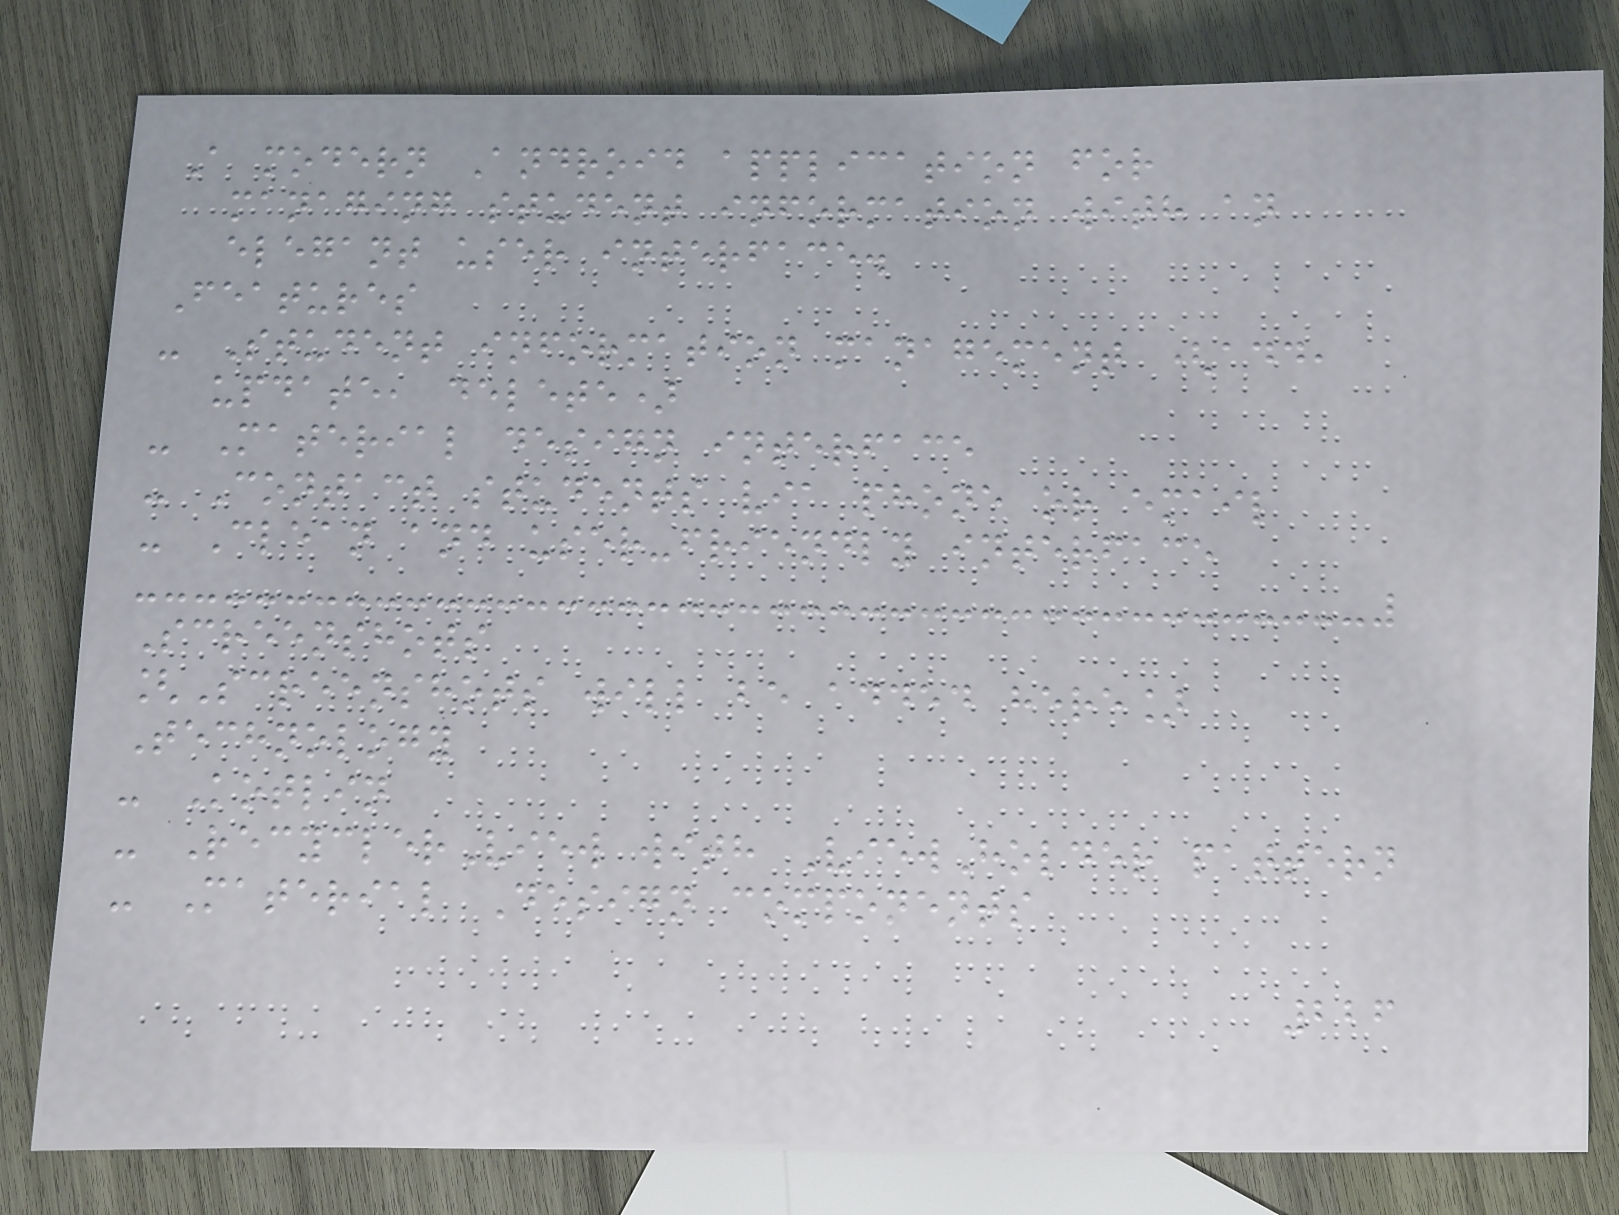A modern Android application for
managing student information with an
elegant user interface.
Features
- Student information management (add,
update, delete)
- Material design interface
- Contact students via phone or email
- Clean and user-friendly interface
Screenshots
[Screenshots will be added here]
Technology
- Kotlin
- RecyclerView with ViewHolder pattern
- Material Design components
226
